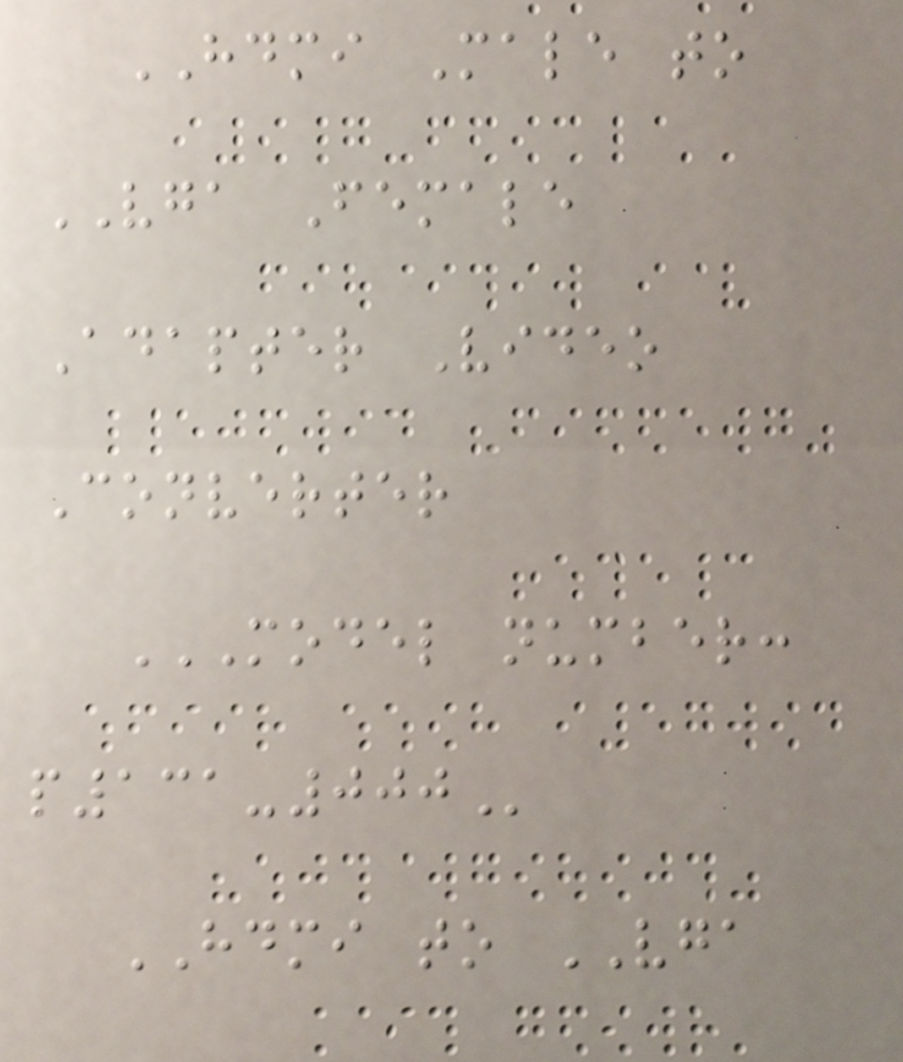HDMI Male to
VGA Female
Adapter Video
Converter
MODEL NUMBER:
P131-000
HDMI to VGA
